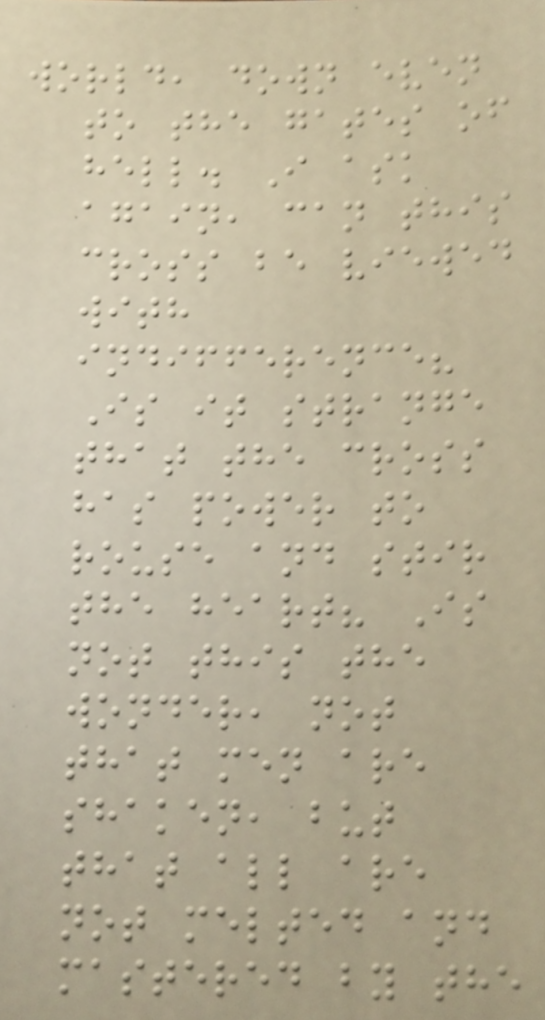world, down even
to the gates of
hell. I ask
again, can this
cross be viewed
with
indifference?
Is it strange
that the cross
has power to
rouse and stir
the heart? Is
not this the
wonder, not
that men are
shaken, but
that all are
not melted and
mastered by the
